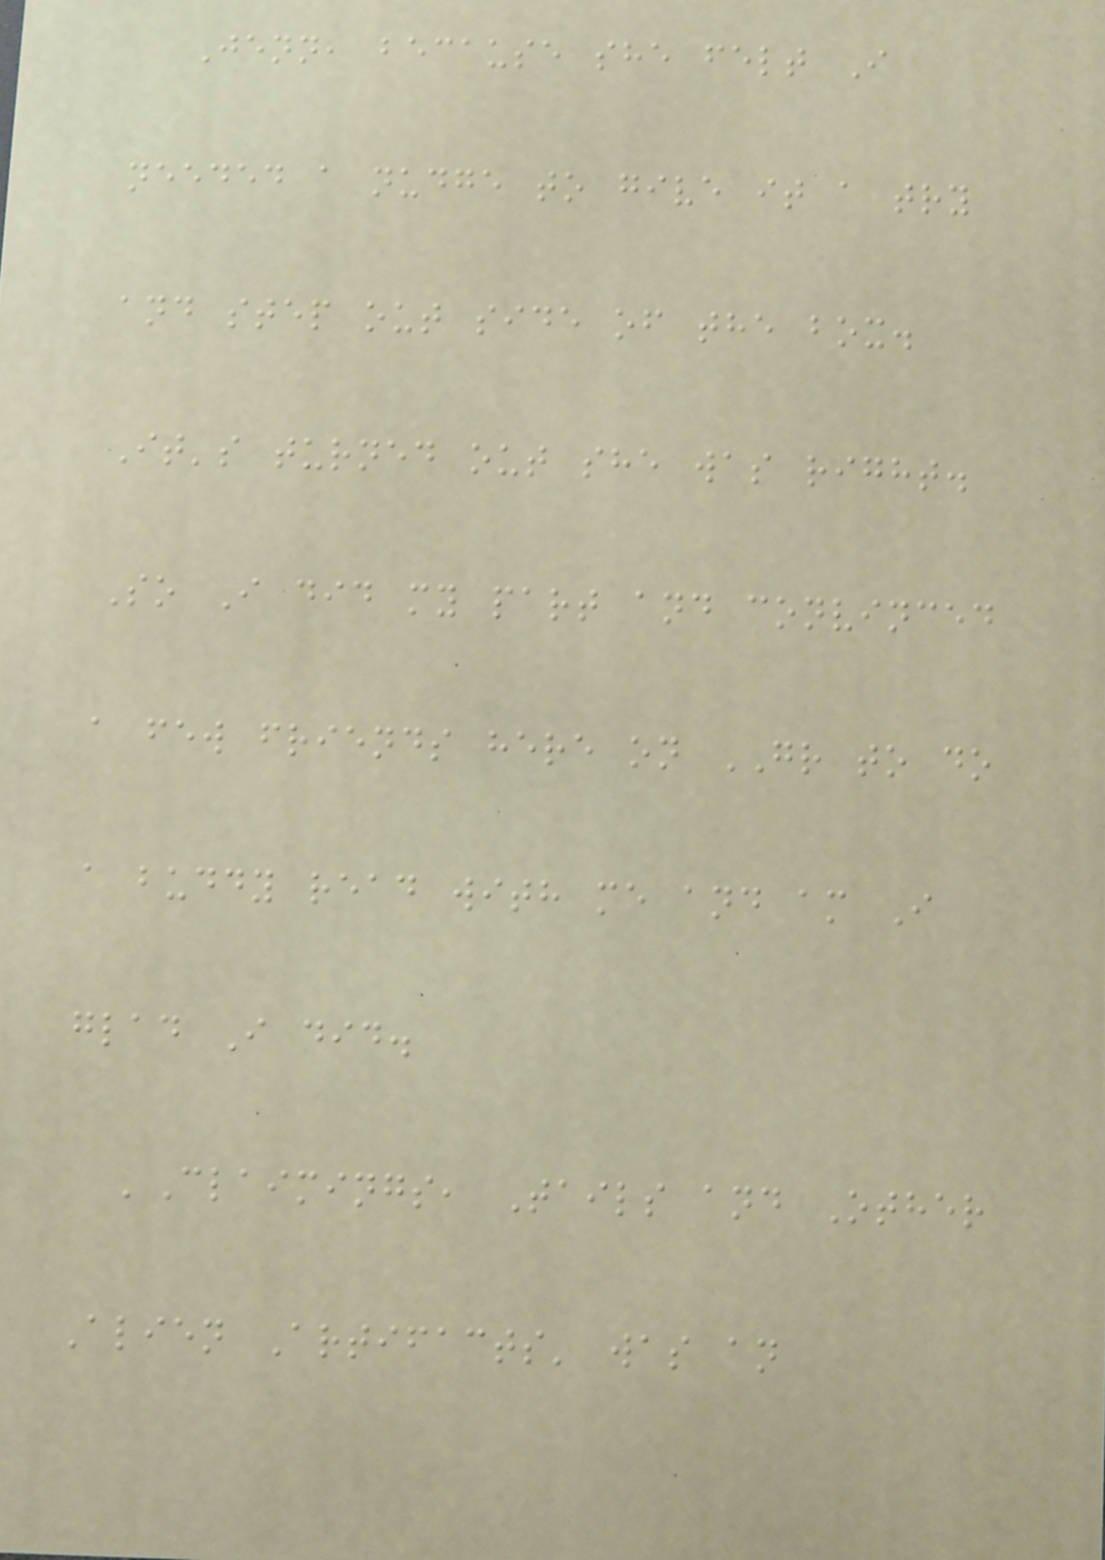Jenn, because she felt I
needed a nudge to give it a try
and step out side of the box.
It's turned out she was right.
So I did my part and convinced
a few friends here on GR to do
a buddy read with me and am I
glad I did.
'Claimings, Tails and Other
Alien Artifacts' was an
